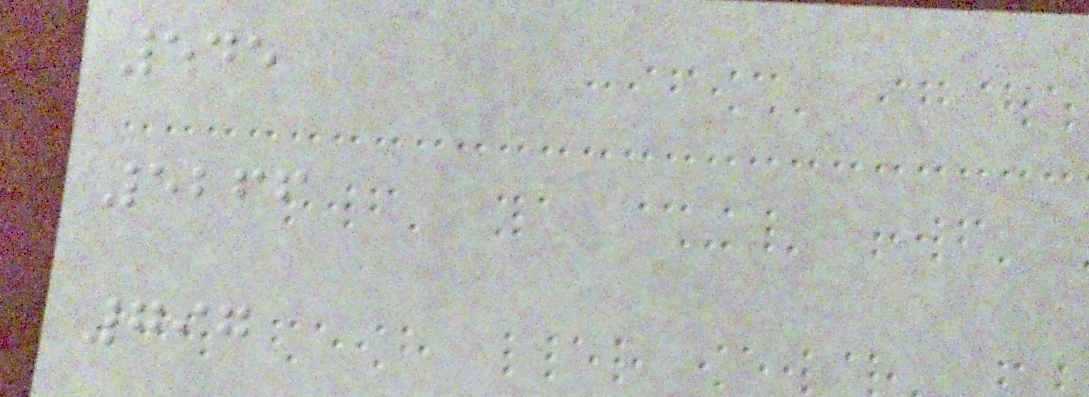545
5266
797
